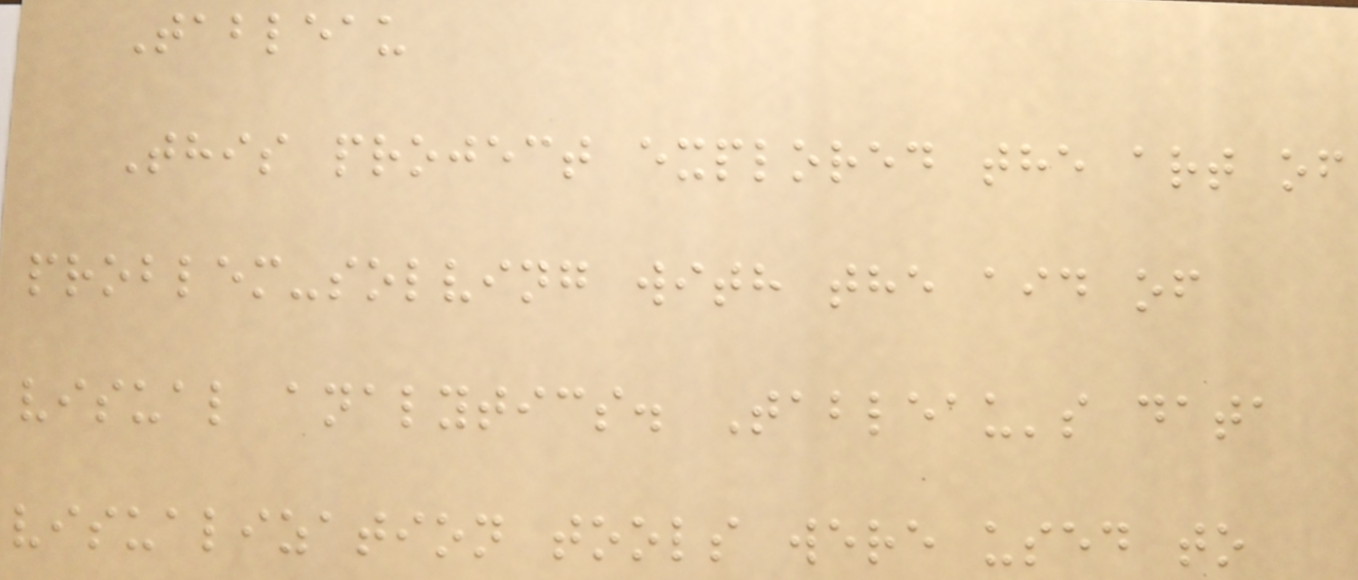Tableau
This project explored the art of
problem-solving with the aid of
visual analytics. Tableau's data
visualization tools were used to
